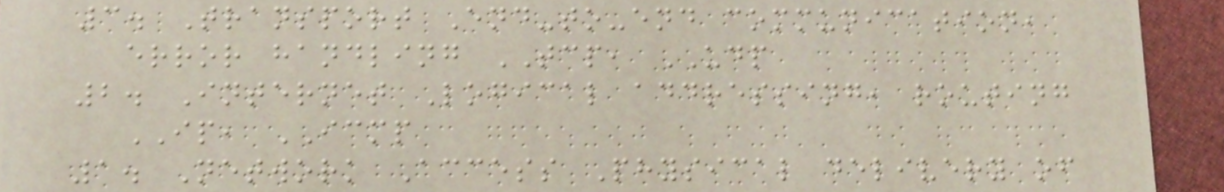3. Transport End-to-end communication,
error handling TCP, UDP
2. Internet Logical addressing, routing
IP, ICMP
1. Network Access Physical delivery of
